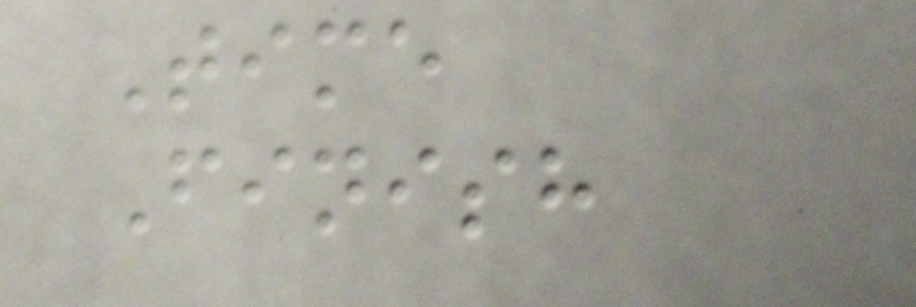Time
Finish
